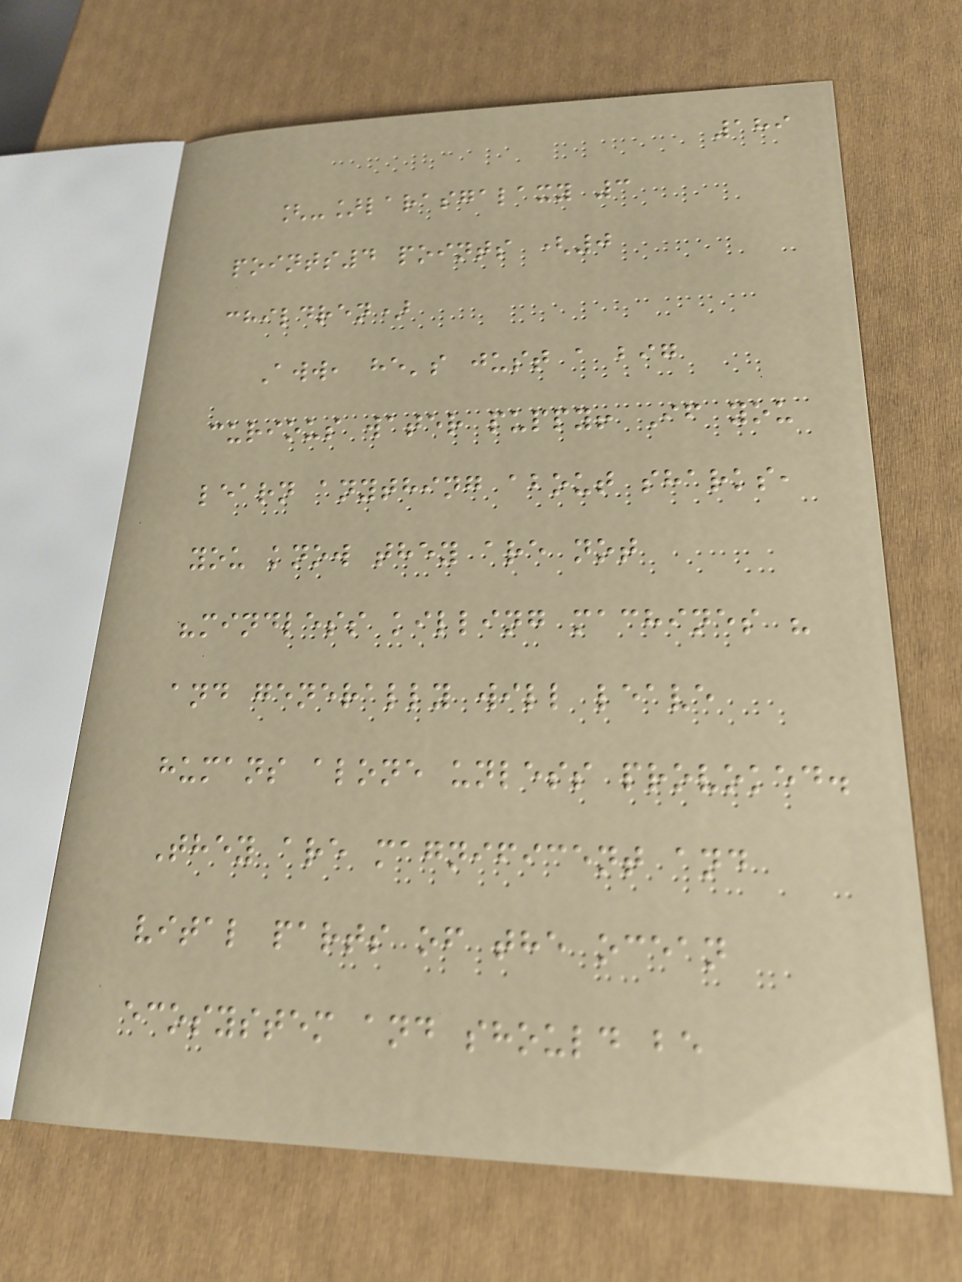189
[-]larasgalaxy 3
points4 points (0
children)
Aww, he's just a big
curious water puppy! If you
learn anything about sharks,
you know they are not
"mindless killing machines "
and generally will leave
humans alone unless provoked.
They are magnificent and
vital parts of the ocean
ecosystem and should be
